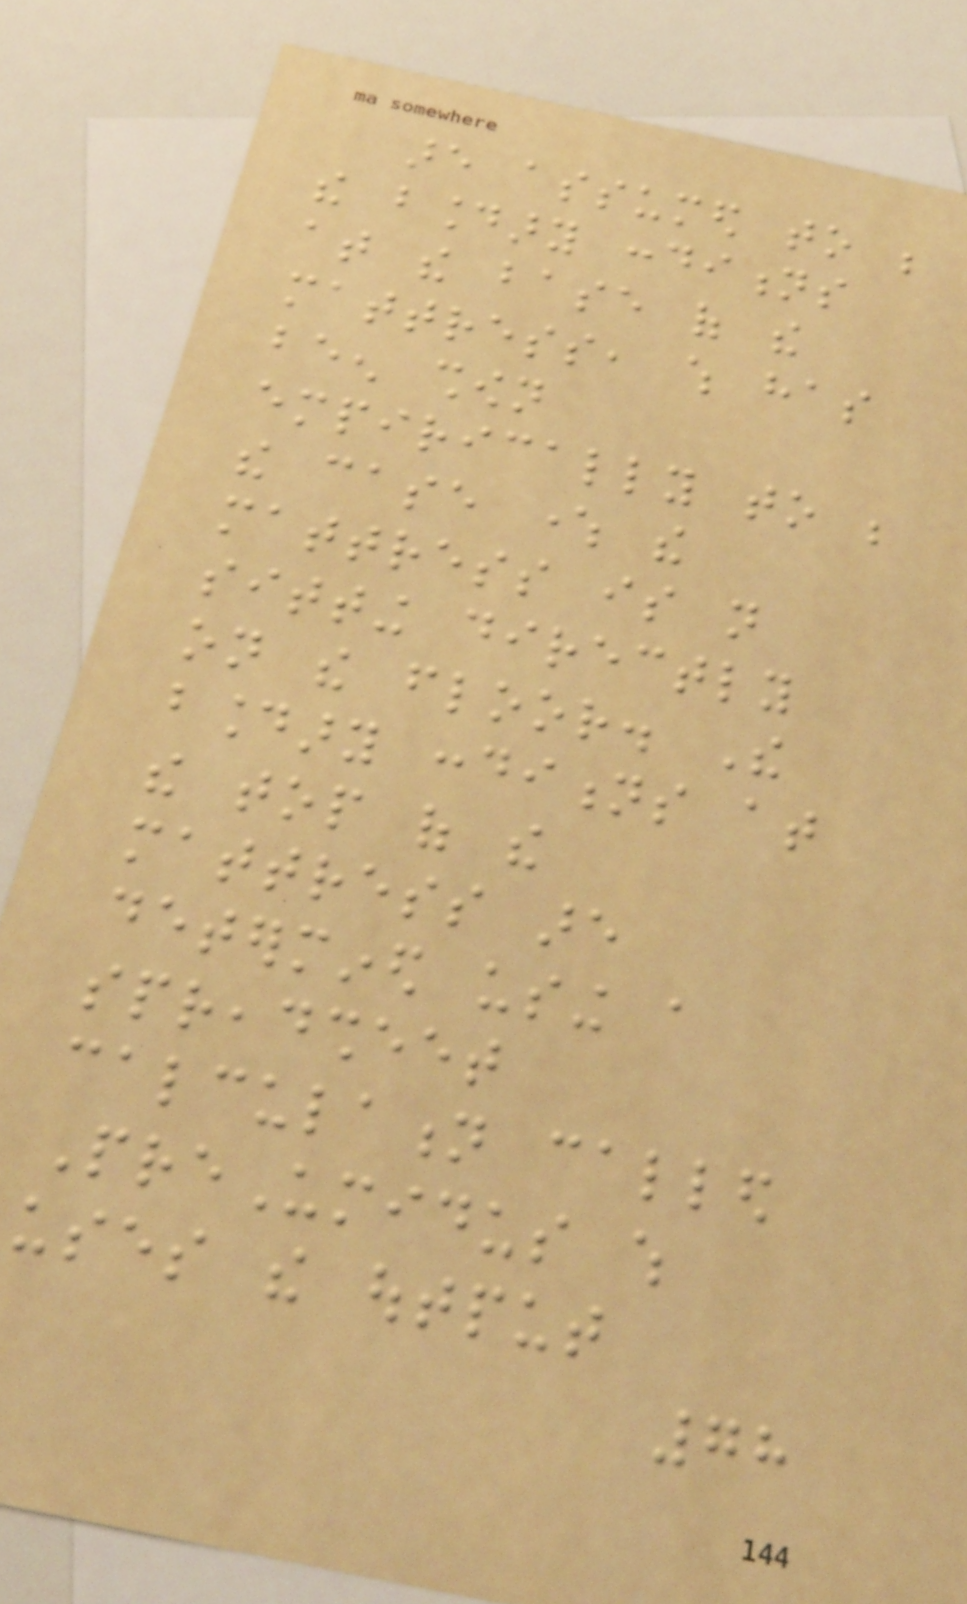are assumed to be
the boundary conditions
at the base of the
mattress, which has
been shown
empirically to be
the case where the
mattress is not
sitting directly
on the floor. The
boundary conditions at
the top of the
mattress are
determined using a
spreadsheet
calculation called
PreUmidus which
uses the output
78
